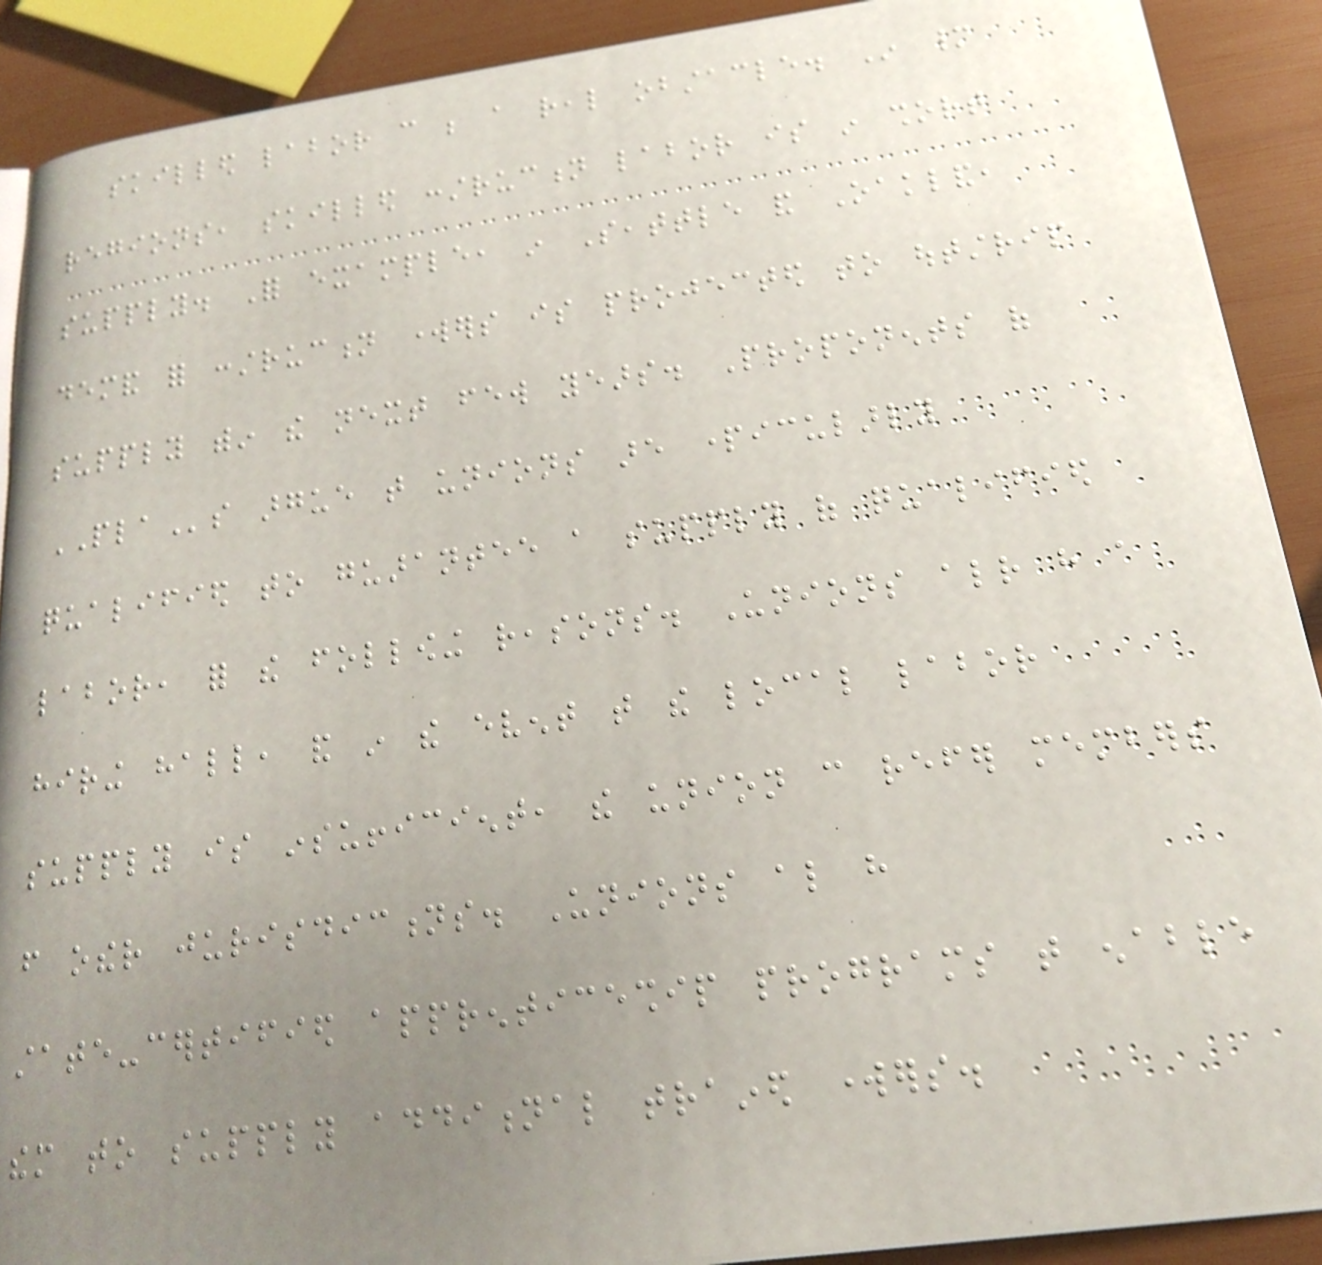skilled labor can be a real obstacle. In many
regions, skilled construction labor is in short
supply. For example, in Seattle and Oakland,
demand for construction workers is projected to outstrip
supply within the next few years. Proponents of
PLAs argue that unions are particularly
qualified to guarantee a supply of qualified
labor, for the following reasons. Unions already have a
hiring hall, and in the event that the local labor
supply is insufficient, the union can refer members
from other jurisdictions. Unions also have
state-certified apprenticeship programs that enable
them to supply additional trained workers.
